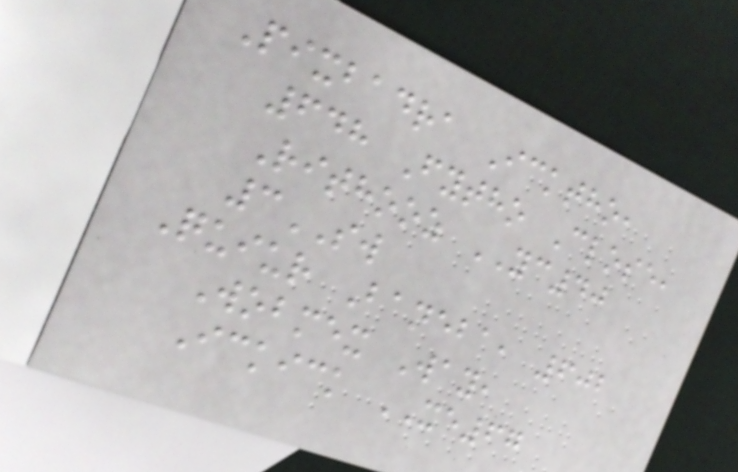Pixbadra Icktho,
648 Fytho Close,
Rithooz YC40
3SW
Quiur Baneba, 602
Wobmex Way,
Ickick XE67
